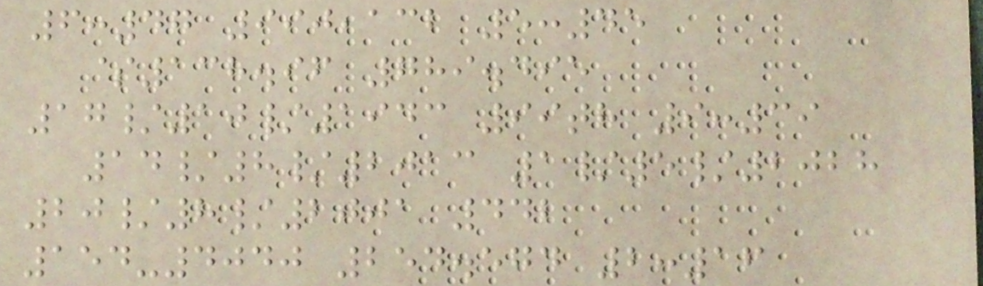6:47 990,132 5:45
$138.96 789.495
17/10/1943 99th 9:39
14/8/2013 1/5/2028
20/8/2001 442
154-4040 254.574 2:16
